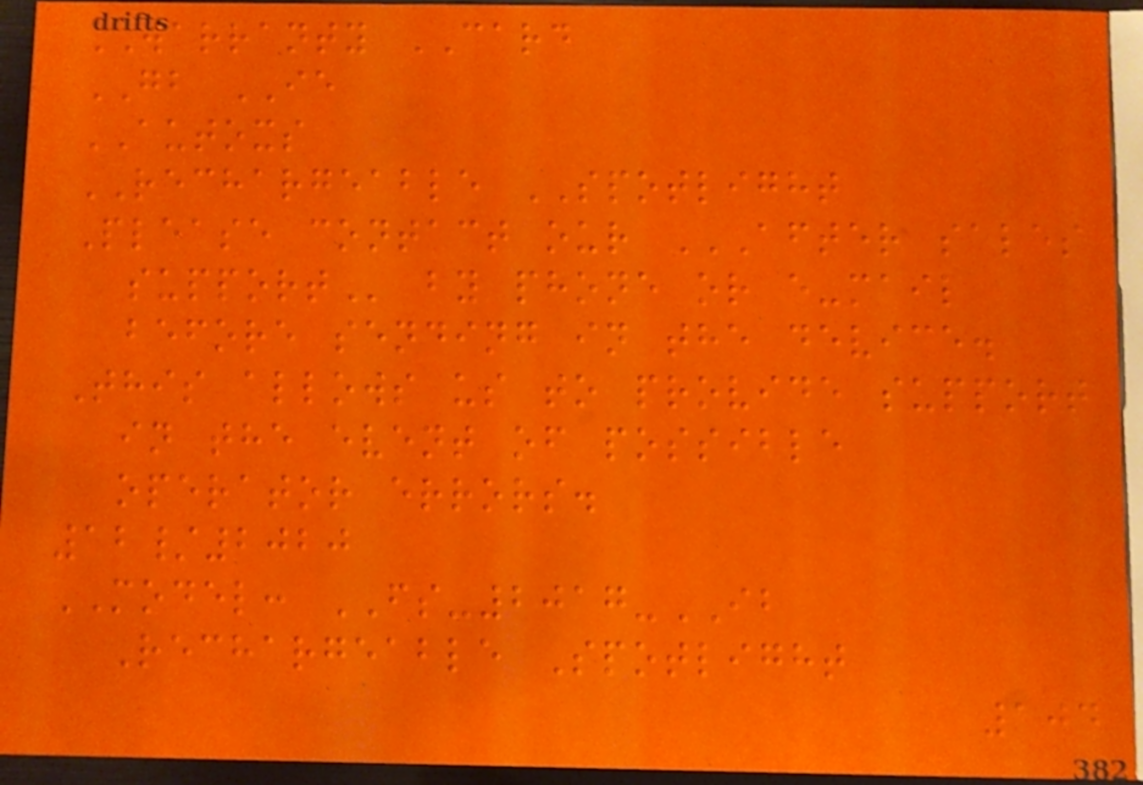WARRANTY CARD
GB IE
AUTOXS
RECHARGEABLE SPOTLIGHT
Please contact our AFTER SALES
SUPPORT by phone or e-mail
before sending in the device.
This allows us to provide support
in the event of possible
operator errors.
12/2020
MODEL: FS-2017-IB
Rechargeable Spotlight
104
